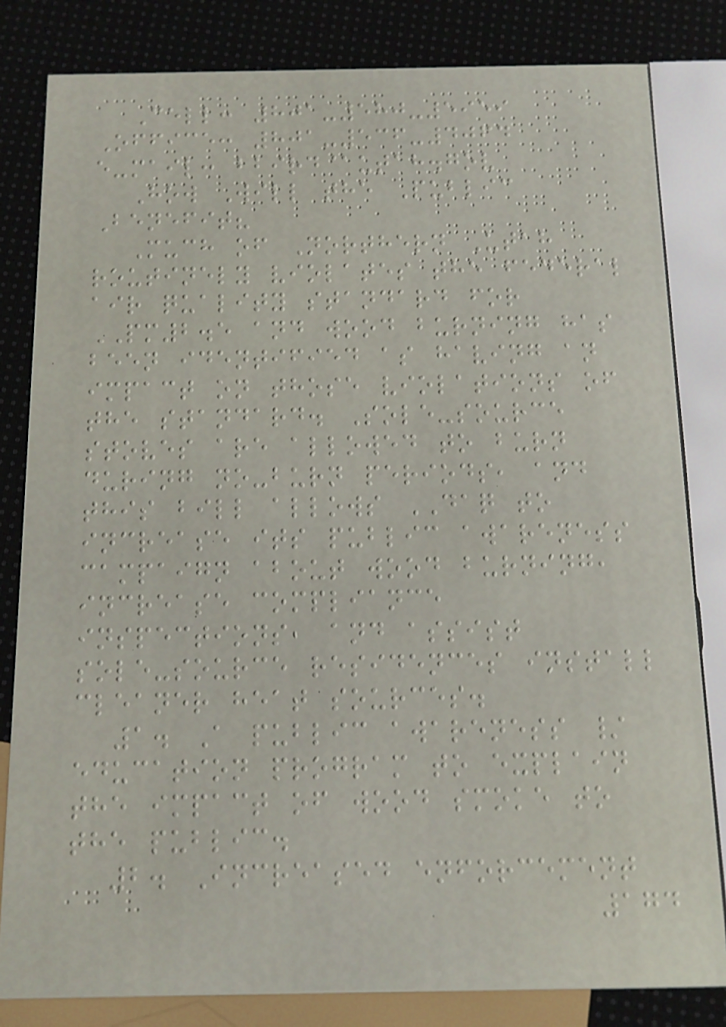Cell: 801-580-5959
Office: 801-536-4064
e-mail: bbird@utah.gov
How Will the Public
Benefit?
Much of Northern Utah
routinely violates the federal
air quality standard for
PM2.5 and wood burning has
been identified as having an
impact on those violations of
the standard. Sole-source
stoves are allowed to burn
during no-burn periods, and
this bill allows DAQ to
increase its public awareness
campaign about wood burning,
increase compliance
inspections, and assist
sole-source residences install
cleaner heat sources.
1. A public awareness /
education program to explain
the impact of wood smoke to
the public.
2. Increased enforcement
174
